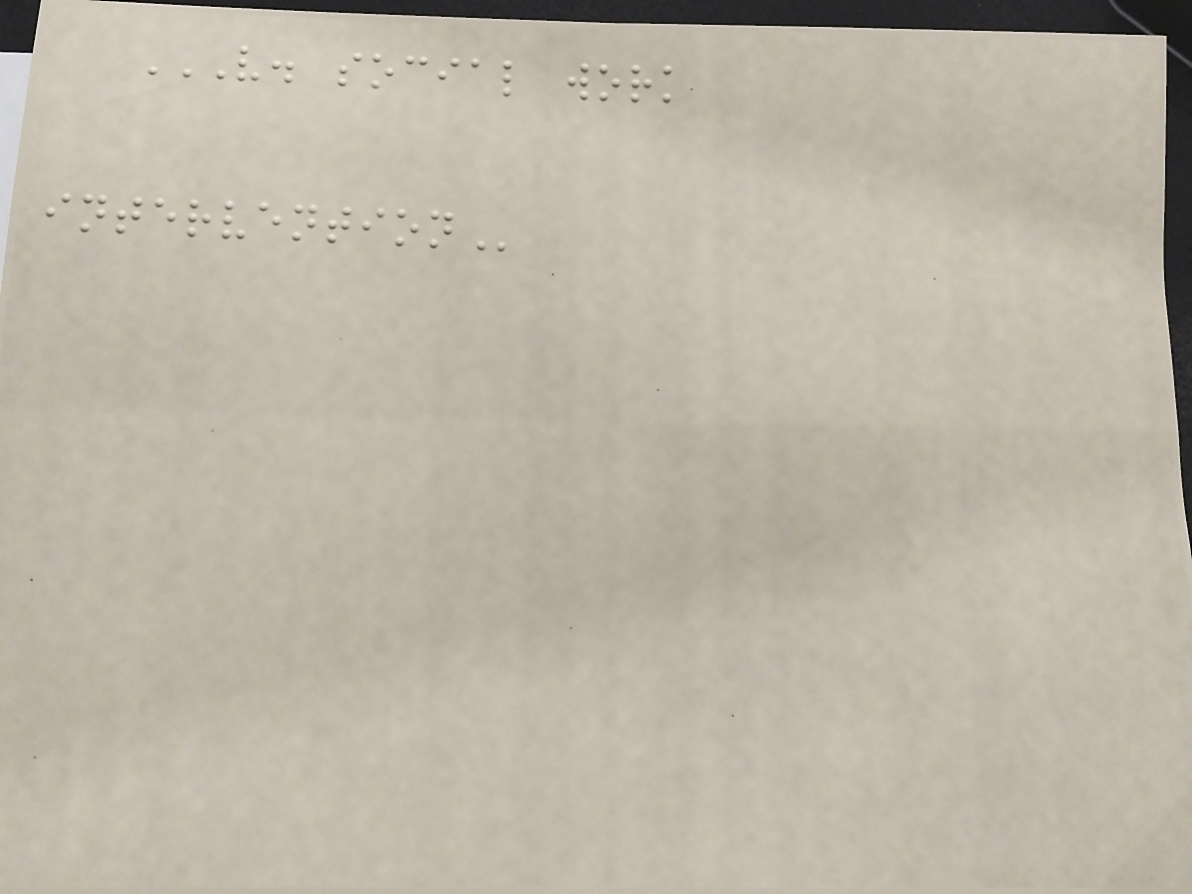V. SOCIAL WORK
INTERVENTION
